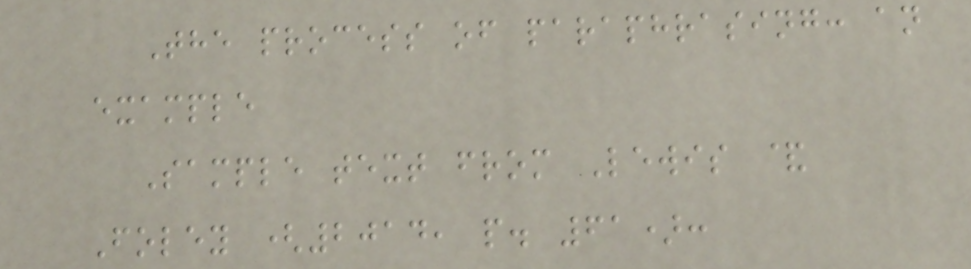The process of paraphrasing: an
example
Sample text from Lewis &
Foley (2014, p. 61):
